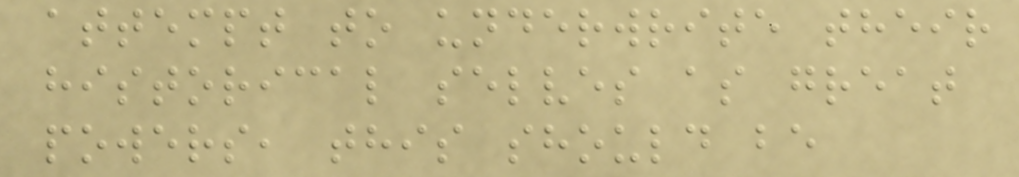attempt to underwrite their
historical selves as great
powers, this should be
